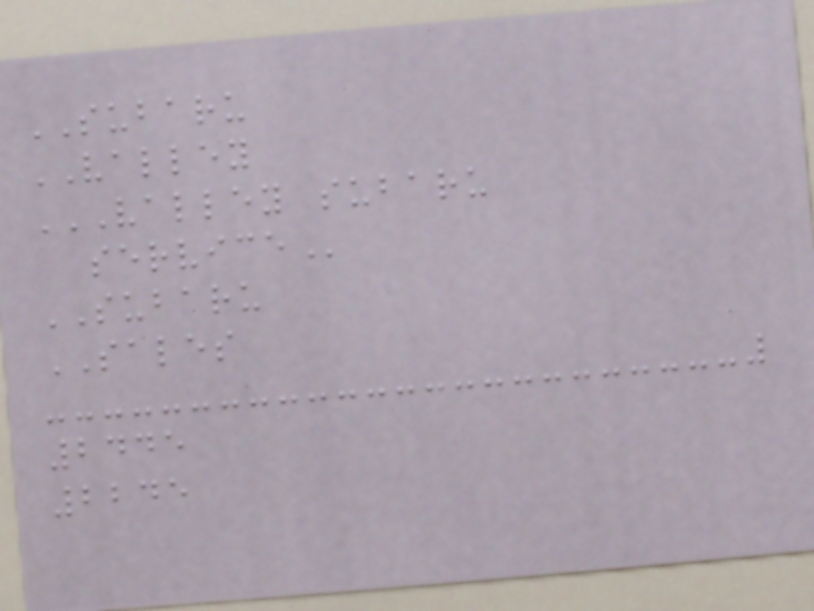SUBARU
VALLEY
VALLEY SUBARU
SERVICE
SUBARU
SALES
2445
2245
